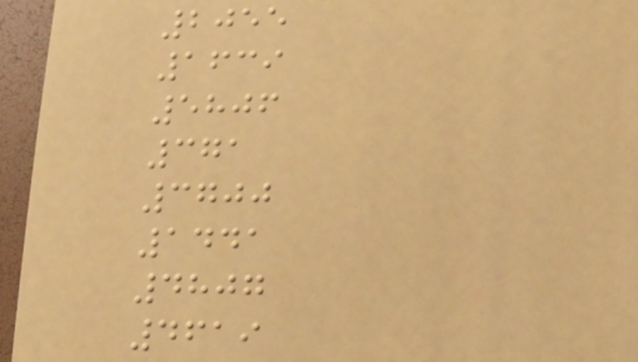2055
1639
5806
371
3700
1441
4807
4619
